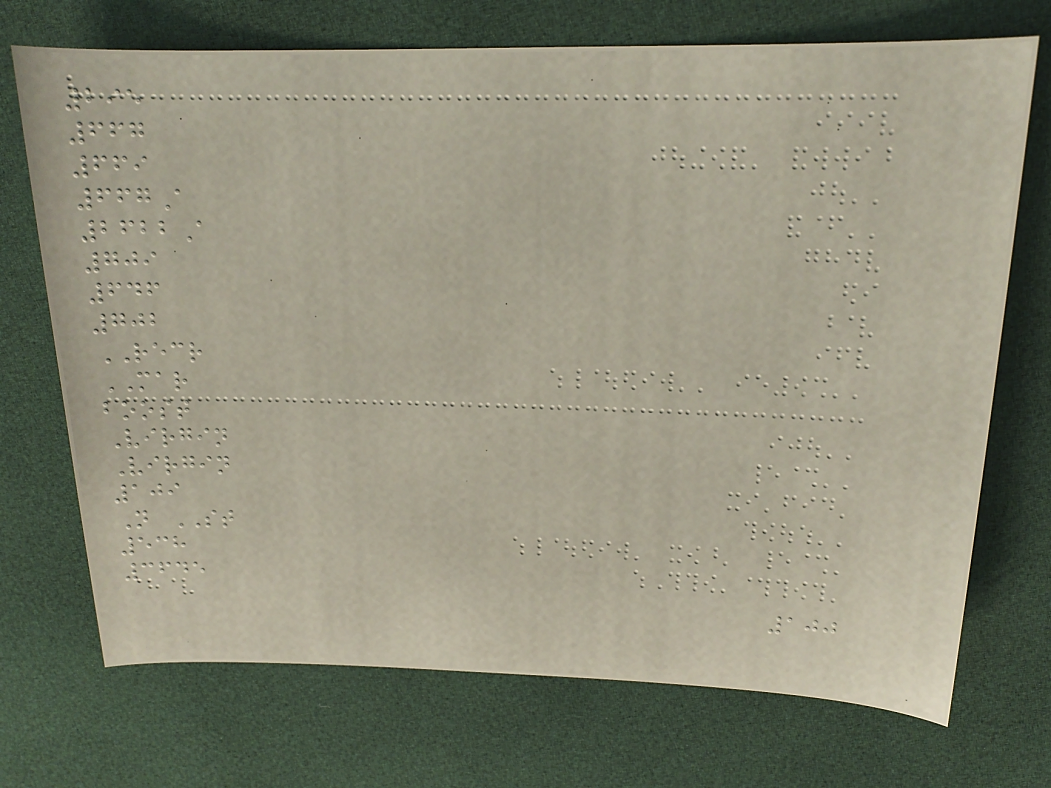295
667
669
667A
2622A
709
646
702
RECR
MAR
boost
Virgin
Virgin
109
N ST
538
3645
100
